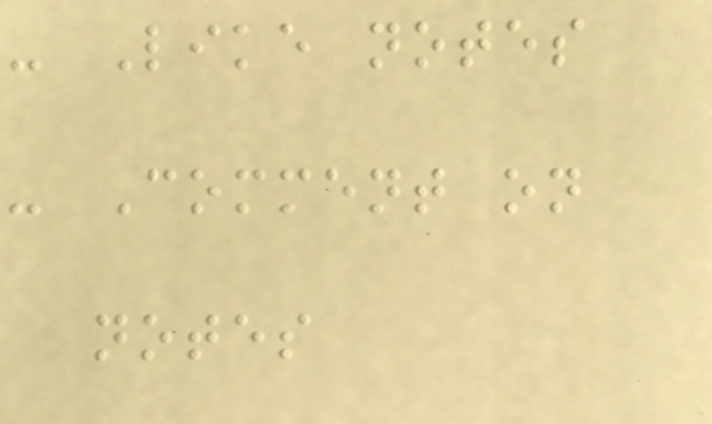- Like notes
- Comment on
notes
